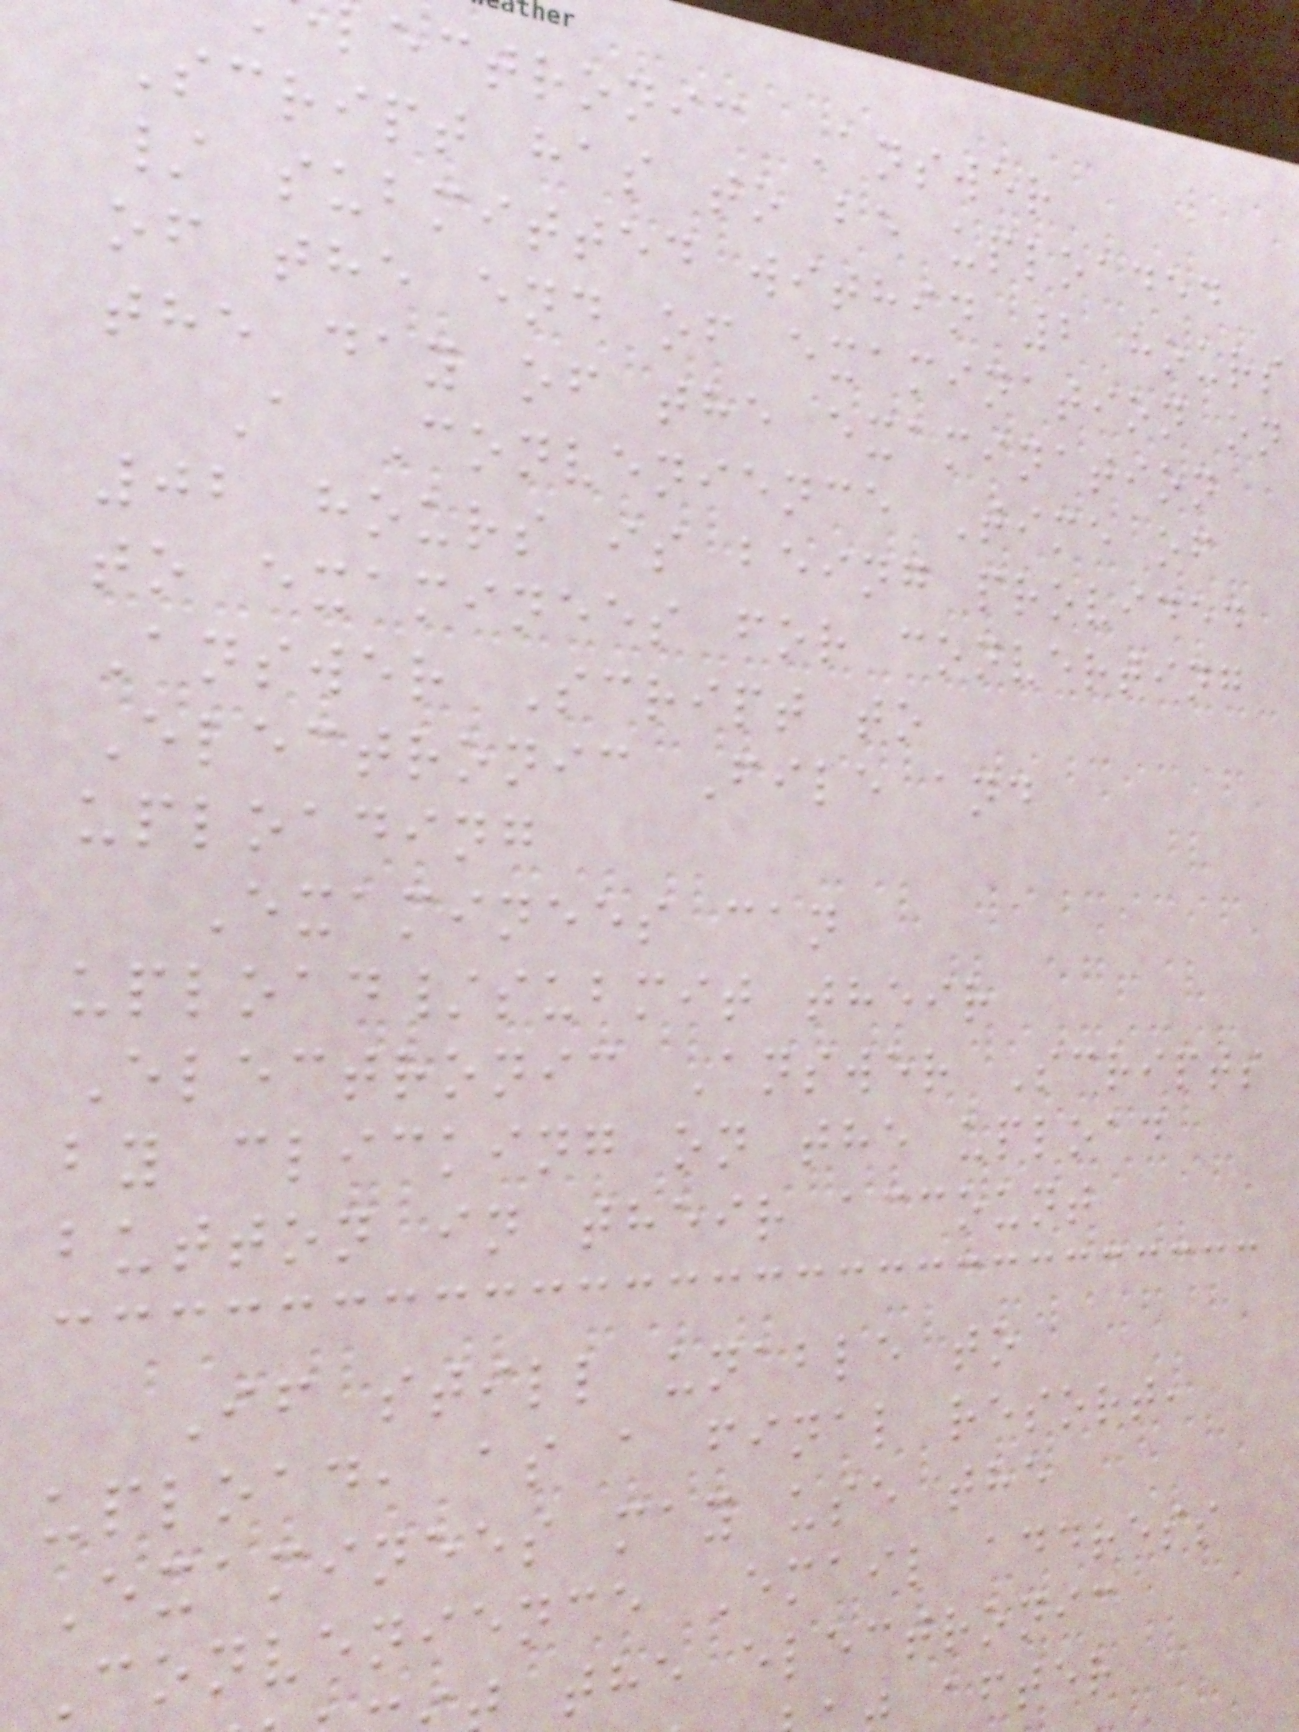lectronic Answer
Script has to be uploaded
/ submitted within 2 hours
of the end of examination on
the day of the examination
A Convenience Time of
02 hours is being provided
to examinees for converting
Answer Script to
Electronic File and
uploading
Examinees can
upload/submit their
Electronic Answer Scripts
by clicking on the upload
button in their account
If still unable to
upload, as a final resort,
Examinees may use the
Convenience Email address
the electronic
